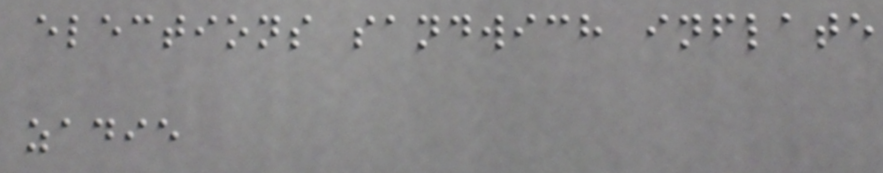elections sandwich inflate
zadie
